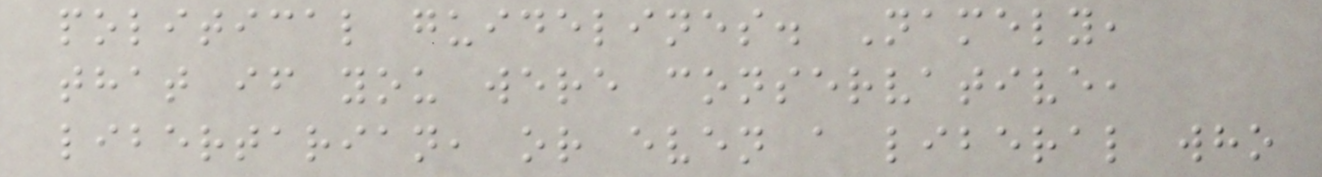political guidelines. Namely,
that if you were conservative,
libertarian, or even a liberal who
